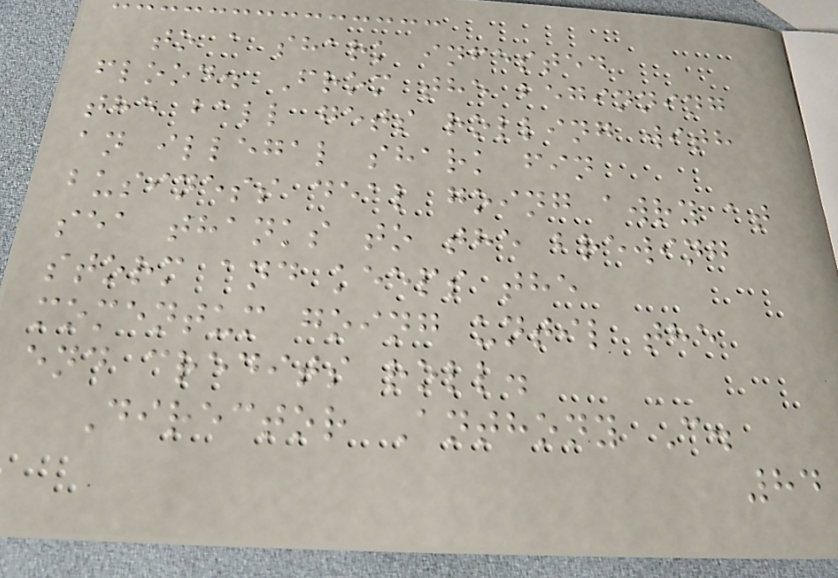to a shark infested
flood. From the beginning
the ball gets rolling with
an illegal shark fin
business deal going awry at
sea thanks to the brewing
storm and keeps the
momentum going until the
end credits roll.
Director Anthony C.
84
